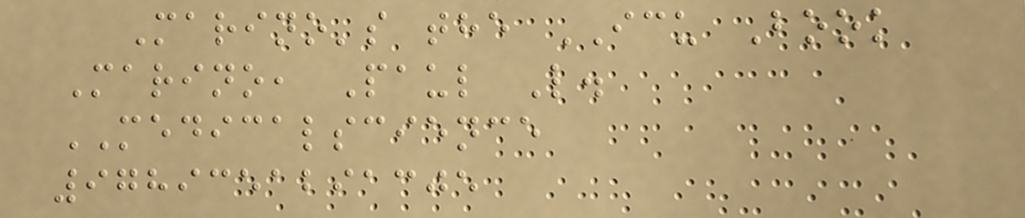Marino's the ICU Book
Marino, Paul L.
MEDICALSCIENCE
9789351291305
